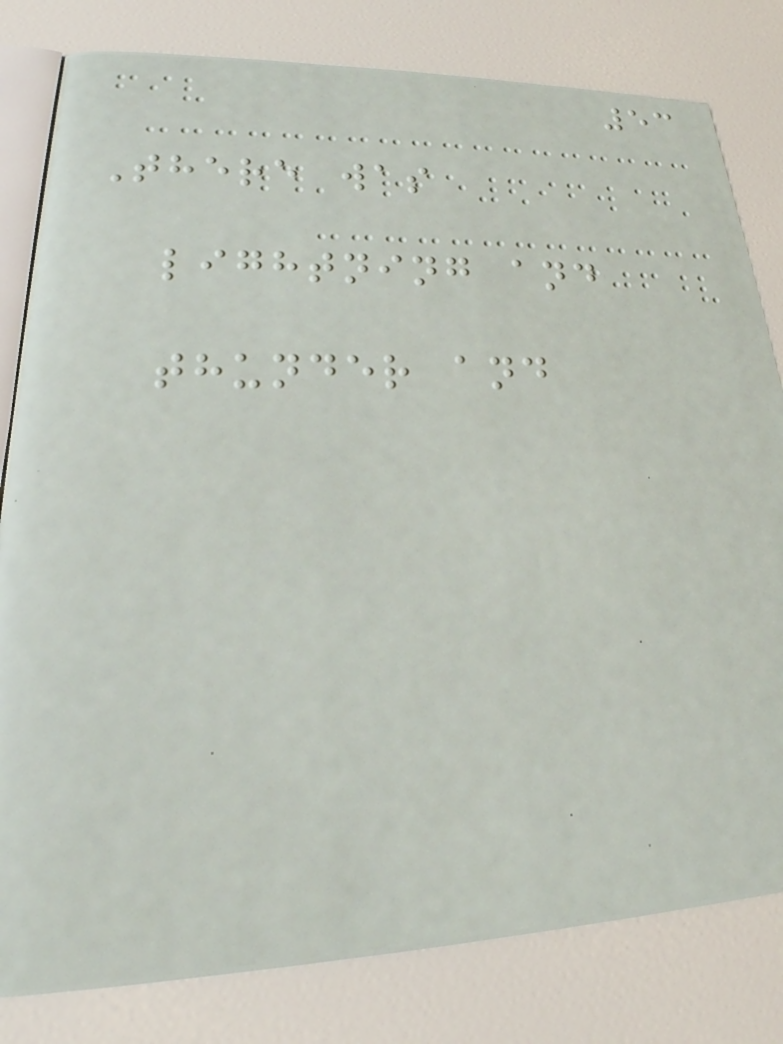53
There was
lightning and
thunder and
